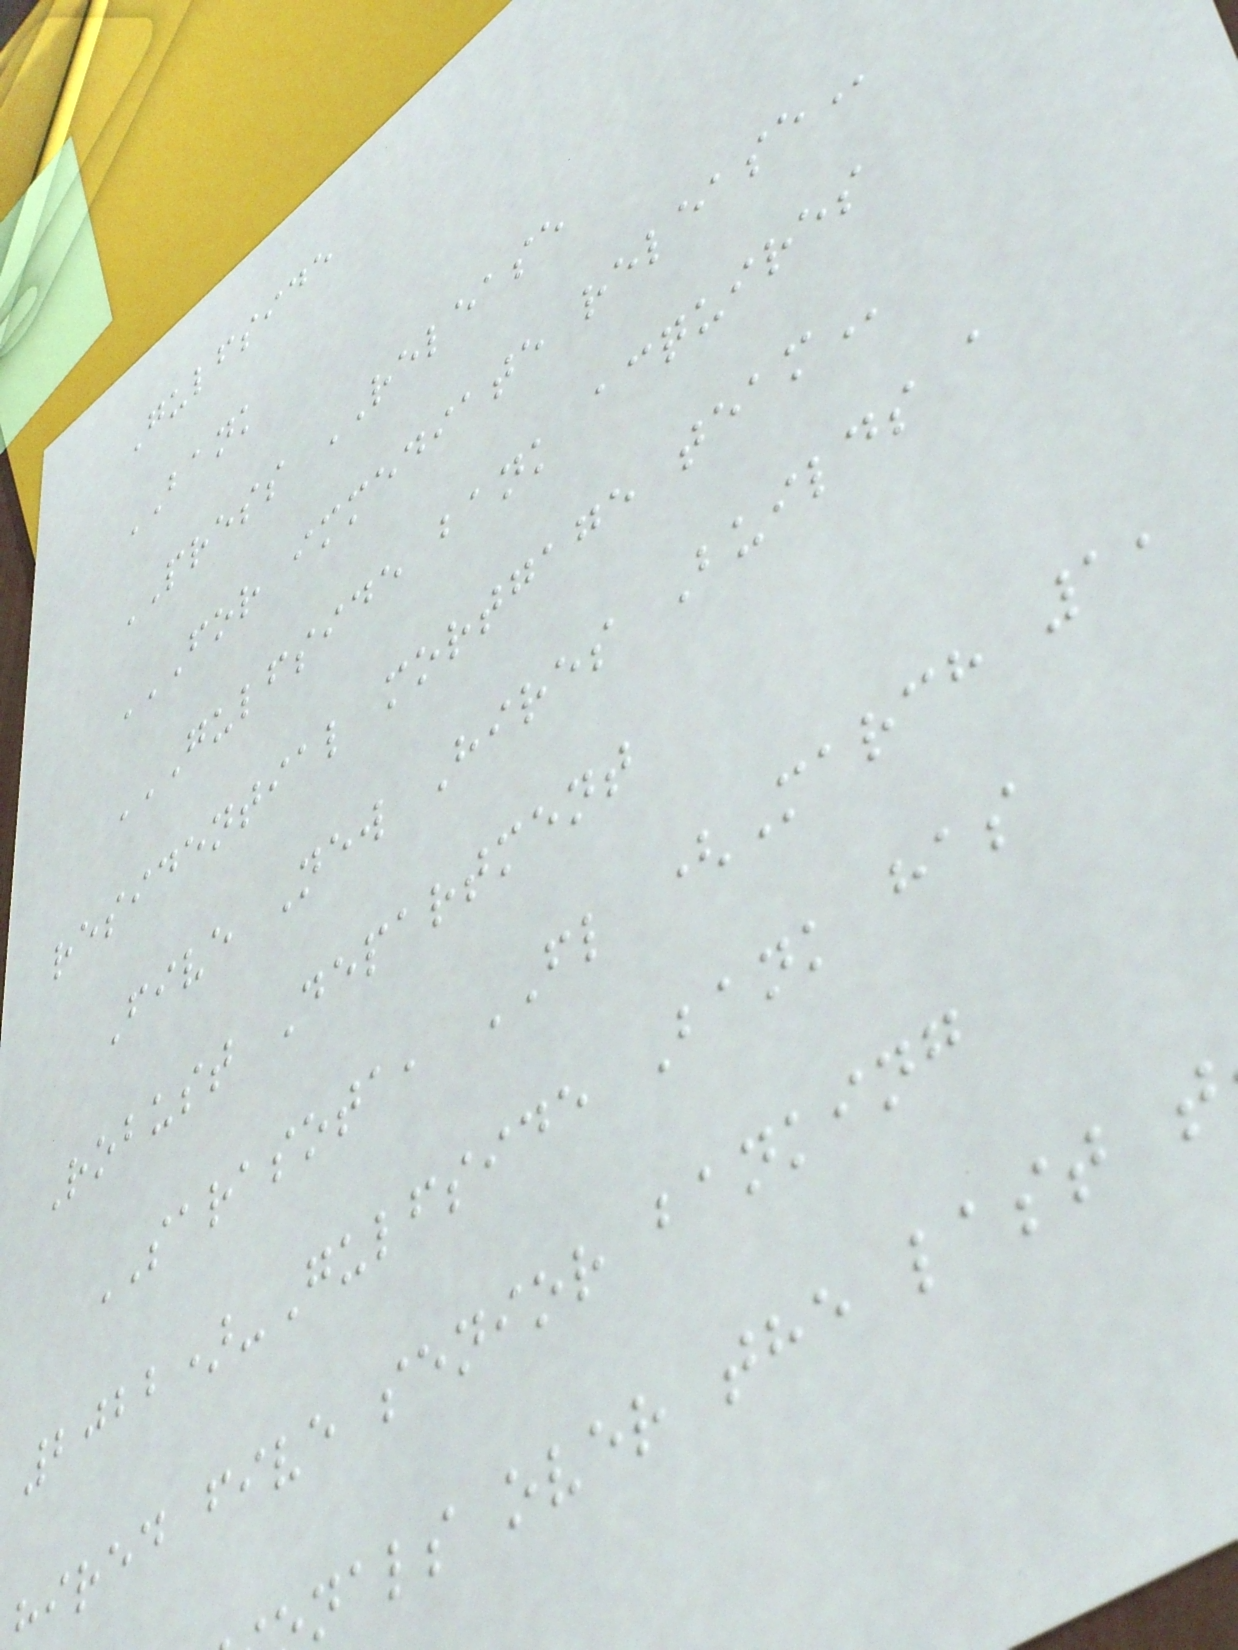Gulfside
BANK
PRESS RELEASE
FOR IMMEDIATE RELEASE
GULFSIDE BANK ACQUIRES
residential mortgage
Five New Hires Builds a
Robust Department
SARASOTA, FL (March 1,
2022)-Gulfside Bank has
ired five senior banking
nals over the last t
